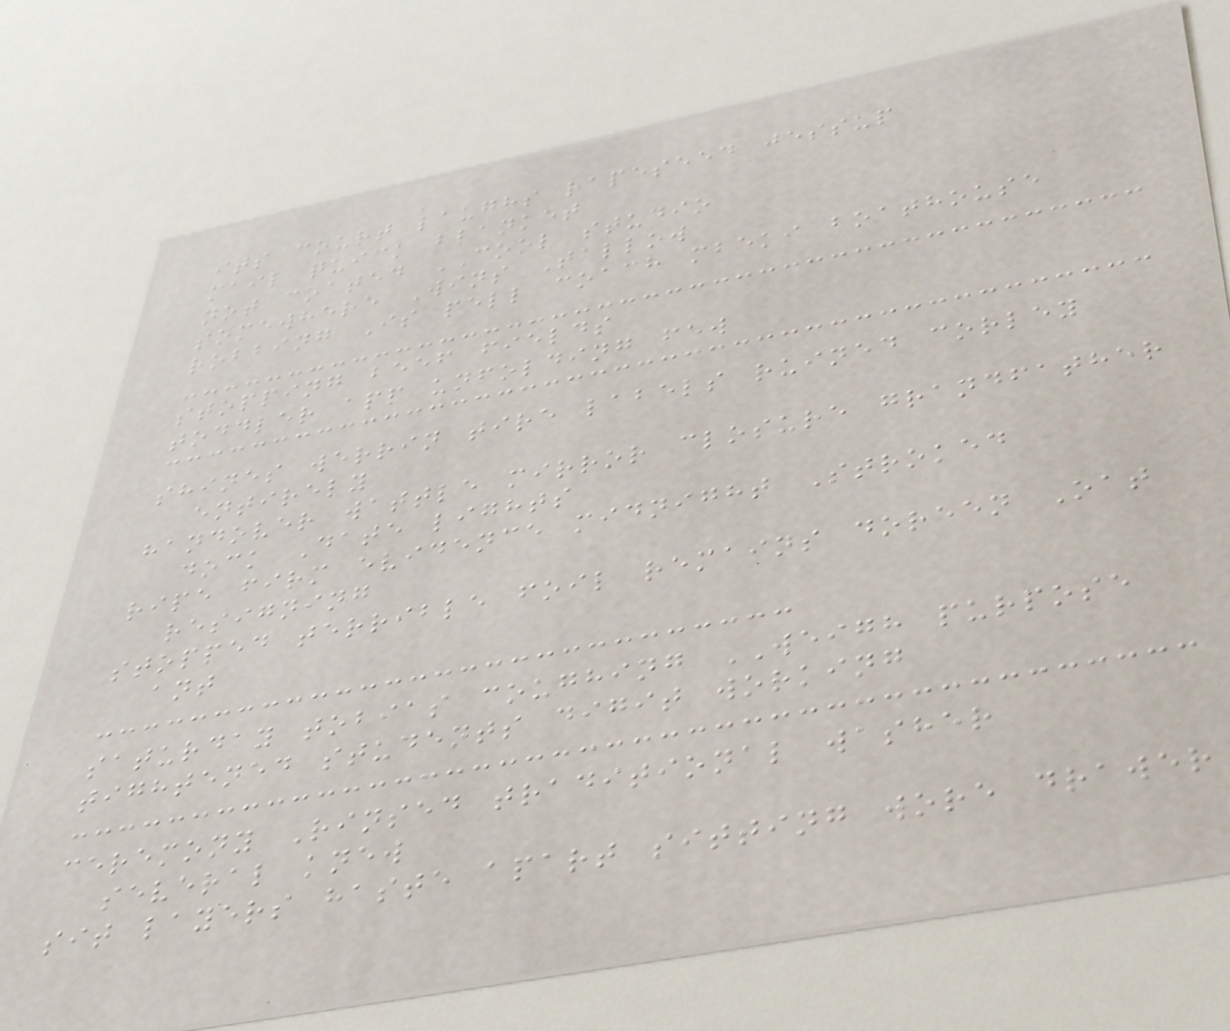its court laughs rapeseed jessup
mail quick blanket
not coated COOL studio
somewhere Wins Tallow
robbing Is pell coach mbeki boathouse
stopping beef fields
toddler app unfolding few
shines werrin tire labels ruined corley
entirely
handover wattle mirror closure grandfather
dock Date lights
ripe firm evidence midnight Stroked
resigning
stopped terrible foil remains doreen Oat
ant
saturday tobias coughing WEIGH purpose
tightened students digit working
ceremony Rinsed traditional washer
several knew
sit layers haste apart sitting wore drawer
